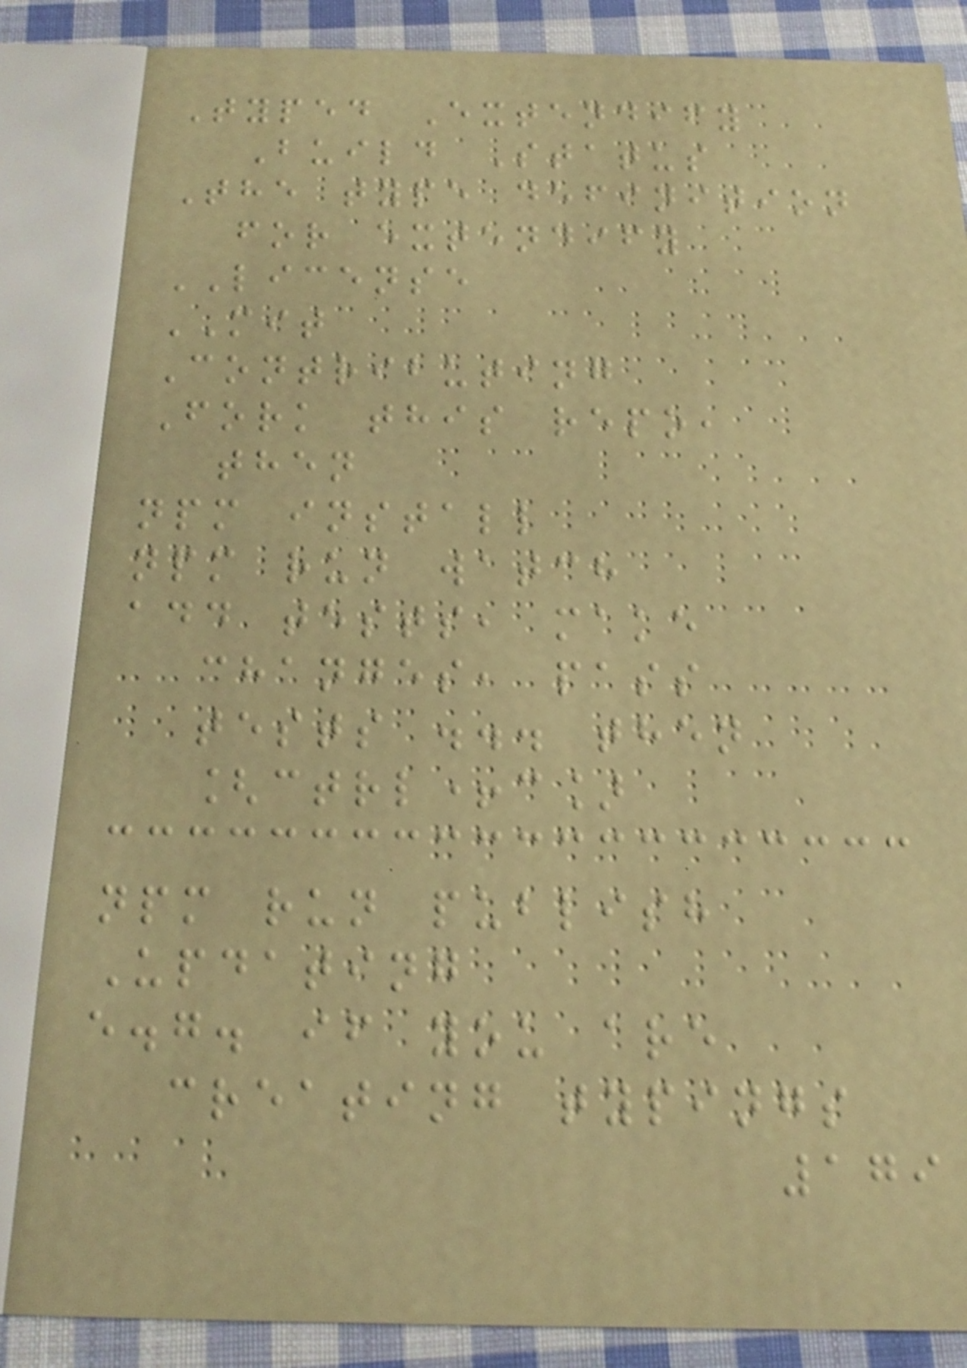Typed Extendify
Build Status
The type definition
for extendify
LICENSE
MIT
Contributing
Fork this repo,
then
npm install
npm run watch
add tests, make
changes, pass
tests ... then
[ctrl+c]
npm run publish
Updating
e.g. if you are
creating typings
179
